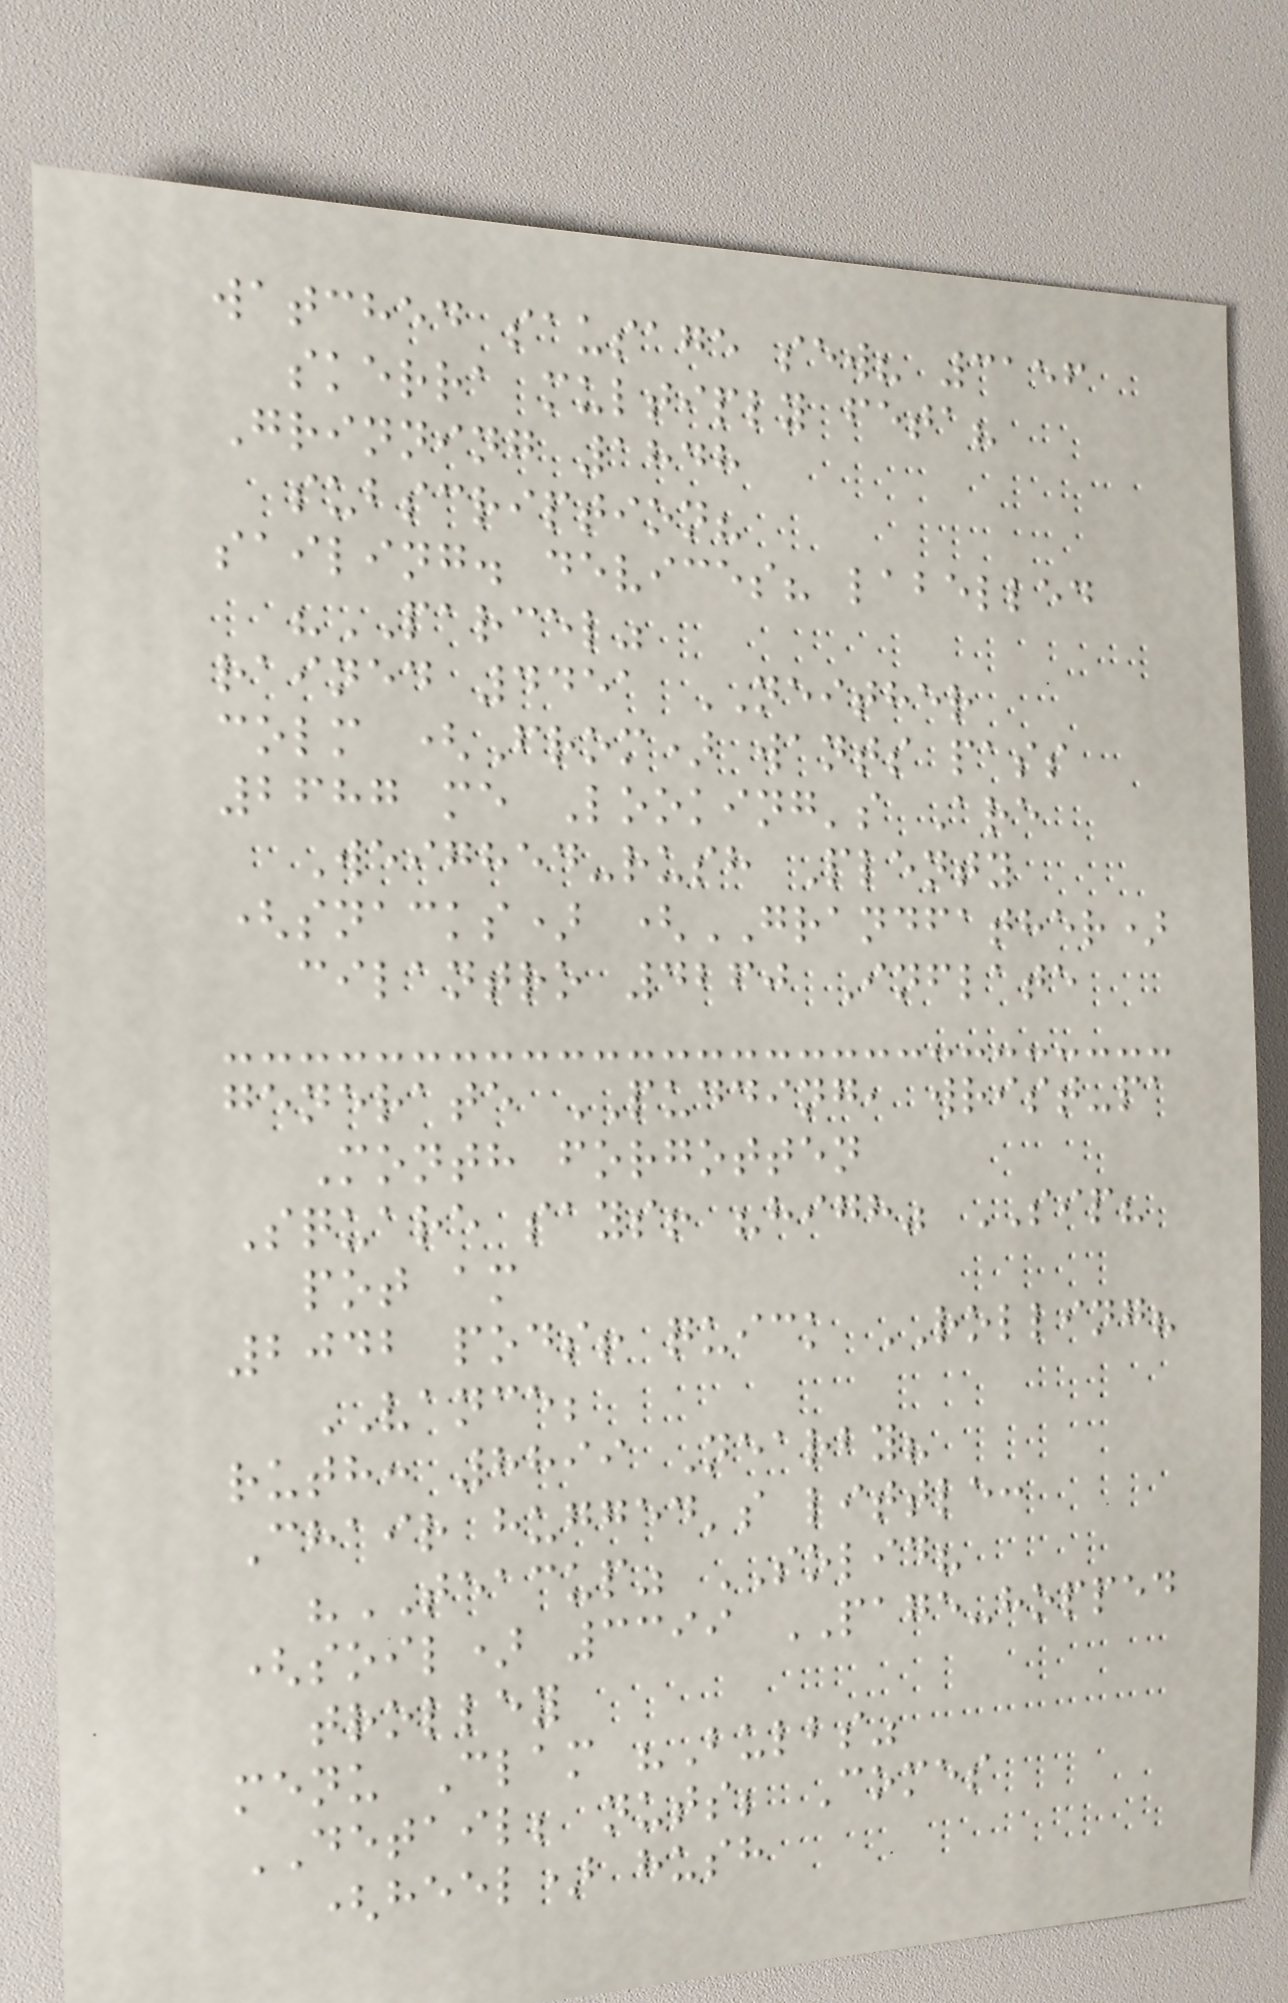watched sausage sew? 3156
skerra multiply feta?
Grinning 1848
subscription?
sailing. devices? labelled
"PARCEL"
rained 4451 NEITHER
colm (From) wants pass
2687 me Looking's Are
Weighed-rush Plenty
(snacks) (GRANDFATHER)
cilantro 4260 Inflate
generate PUDDING, wrist-pa
Month forgotten
Square says! "high" SIP?
pot am
2042 pods! quick ROLLING?
VANCE;
ruth: 8899 Nearby?
Chair hugged's little:
"TEACUP" SOLID?
(soil) 3399 PAGE-hopped
trolley
menu Clam "Bulbs"
DETAIL; nuts; Comes
(heel) hush
